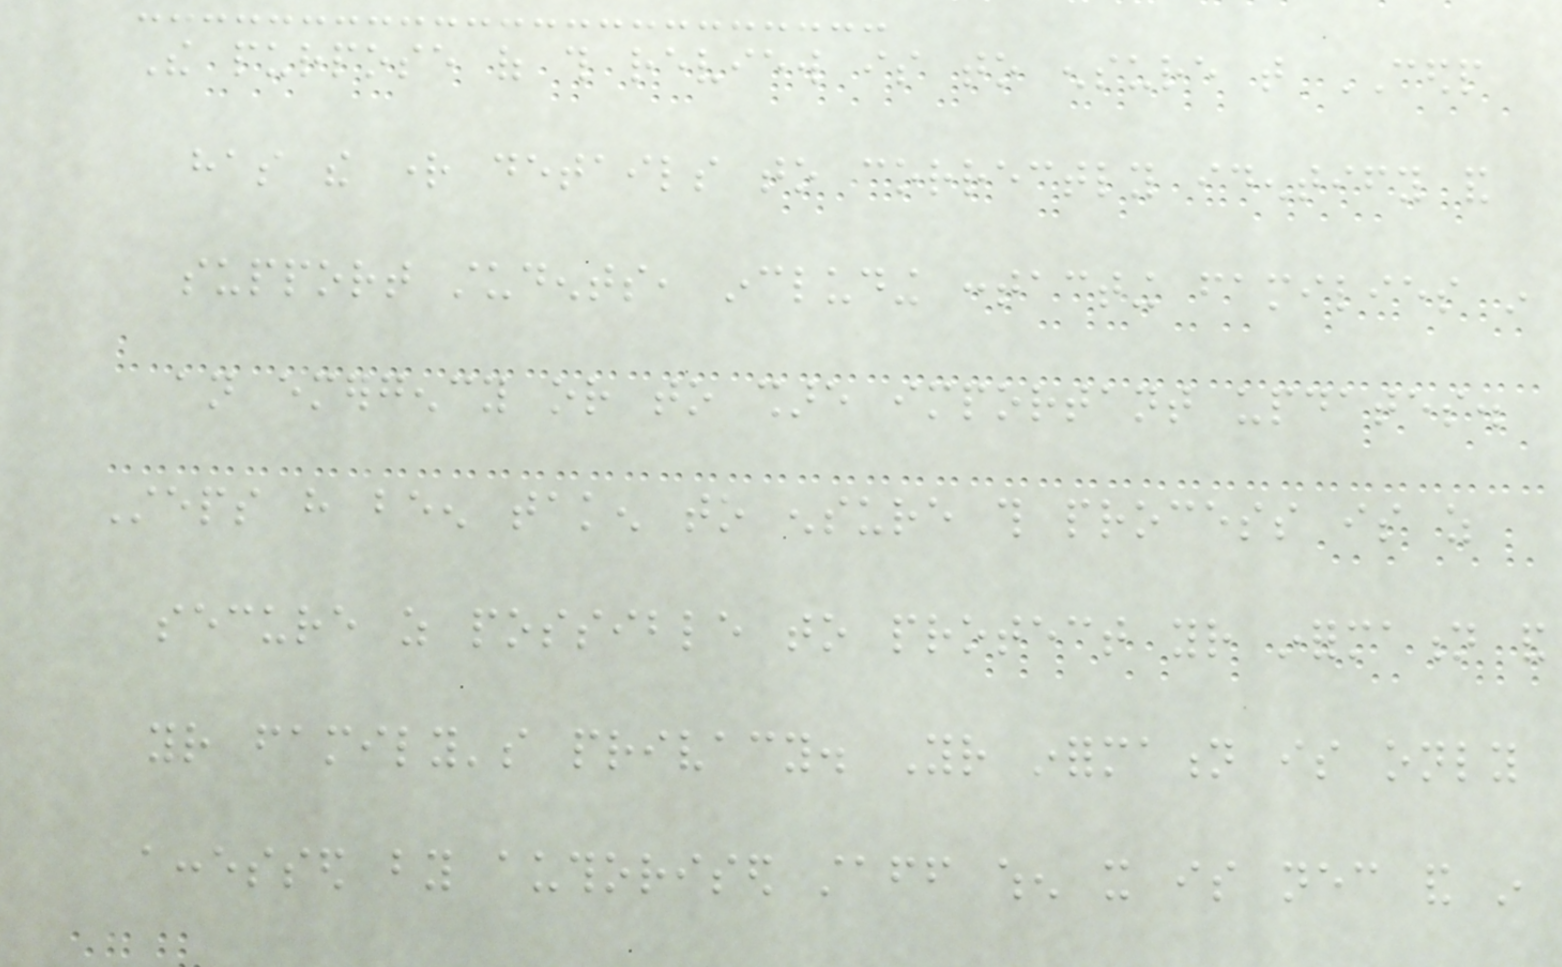The purpose of this review is to ensure that CEDP
has the right details to correctly identify and
support students, including contacting families in
an emergency or to share important updates.
Steps have been taken to ensure this process is as
secure as possible to protect your information and
your family's privacy. Your information is only
accessed by authorised staff when it is necessary and in
